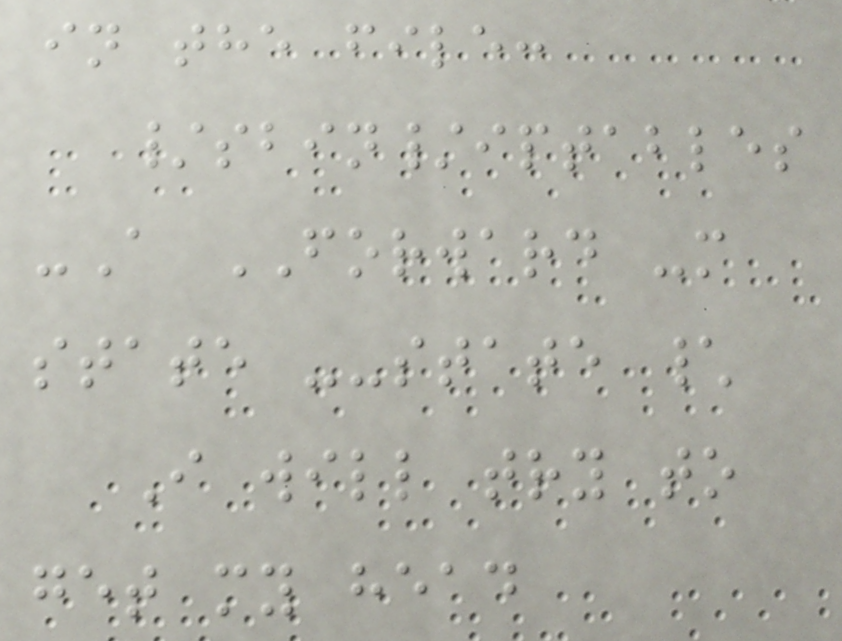in the file:
/sbin/iptables
-A FORWARD -m
state --state \
I will try to
get my head
